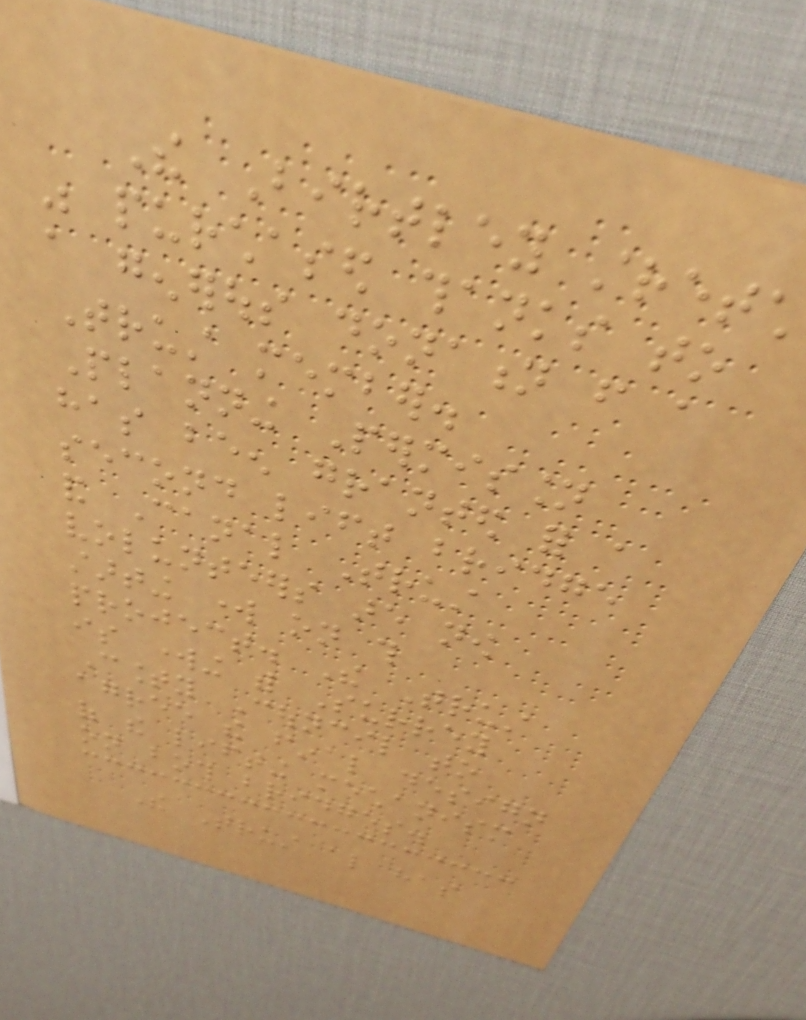The Birtley stretch
was purchased thanks to
a generous donation from a
Trust member.
Planning Permission
has been granted for a
second lift bridge
and Canal Trust
volunteers are now
starting work on this
project. The Trust
is working with Surrey
County Council to
agree the final design
of the lifting mechanism
on both bridges.
The Trust also has
